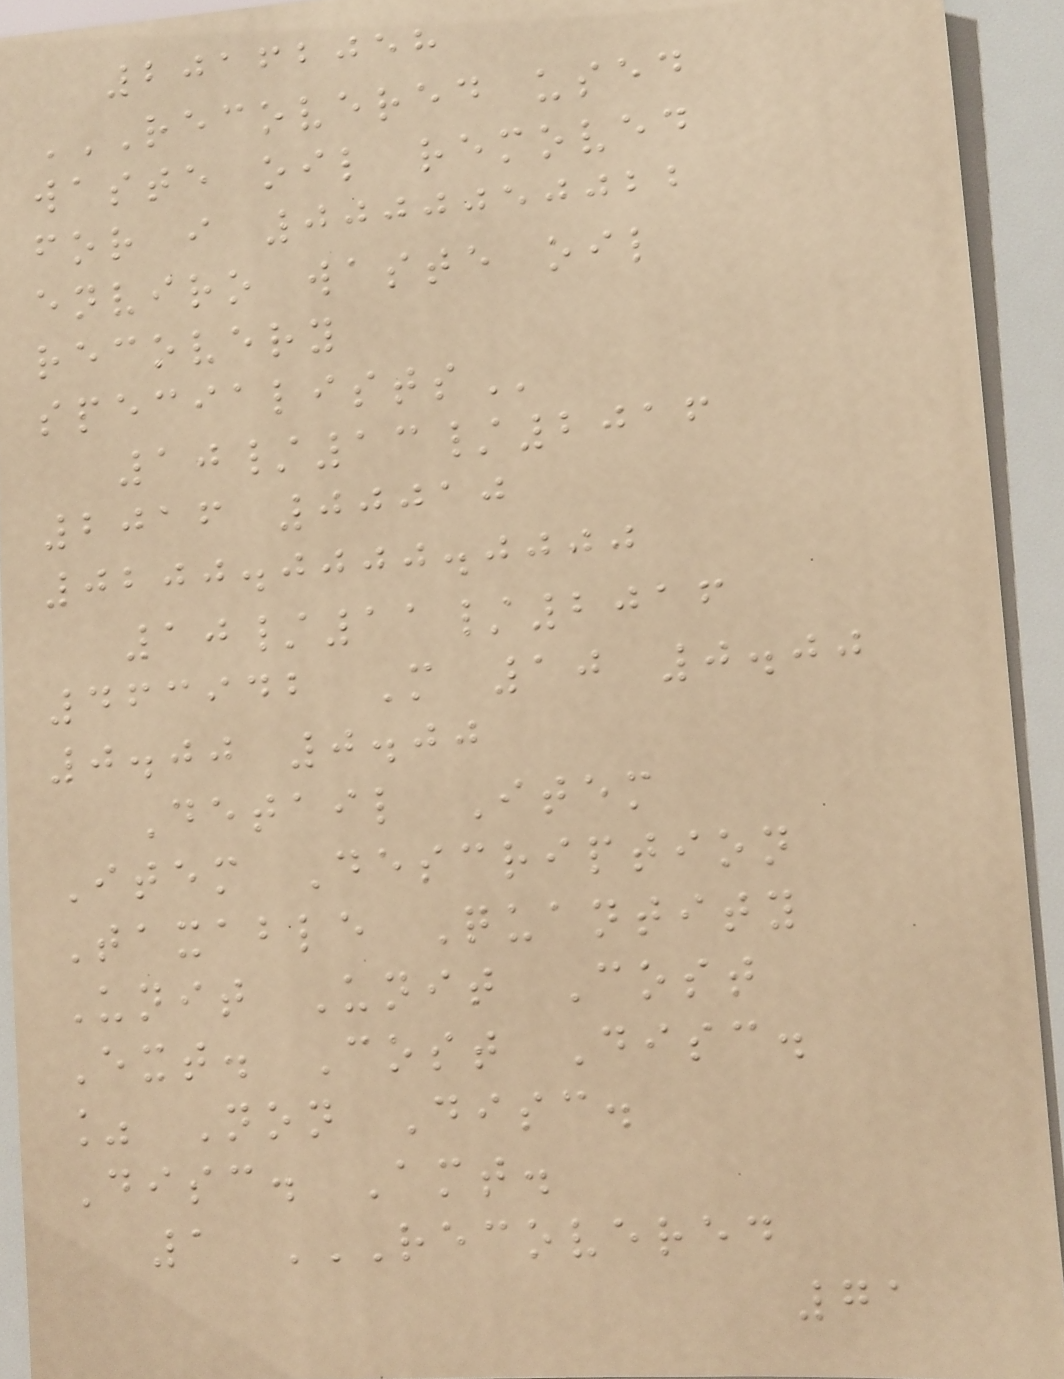20162058
RECOVERED USED
WASTE OIL REMOVED
FOR I 0000050022
ENVIRO WASTE OIL
RECOVERY
SPECIALISTS
10/13/2016
2016 00010
0200.0000.0000
10/11/2016
463942 M 10 0.00
0.00 0.00
Detail Item
Item Description
Taxable Quantity
Unit Unit Cost
Ext. Cost Disc.
% Non Disc.
Disc. Amt.
1 RECOVERED
71
